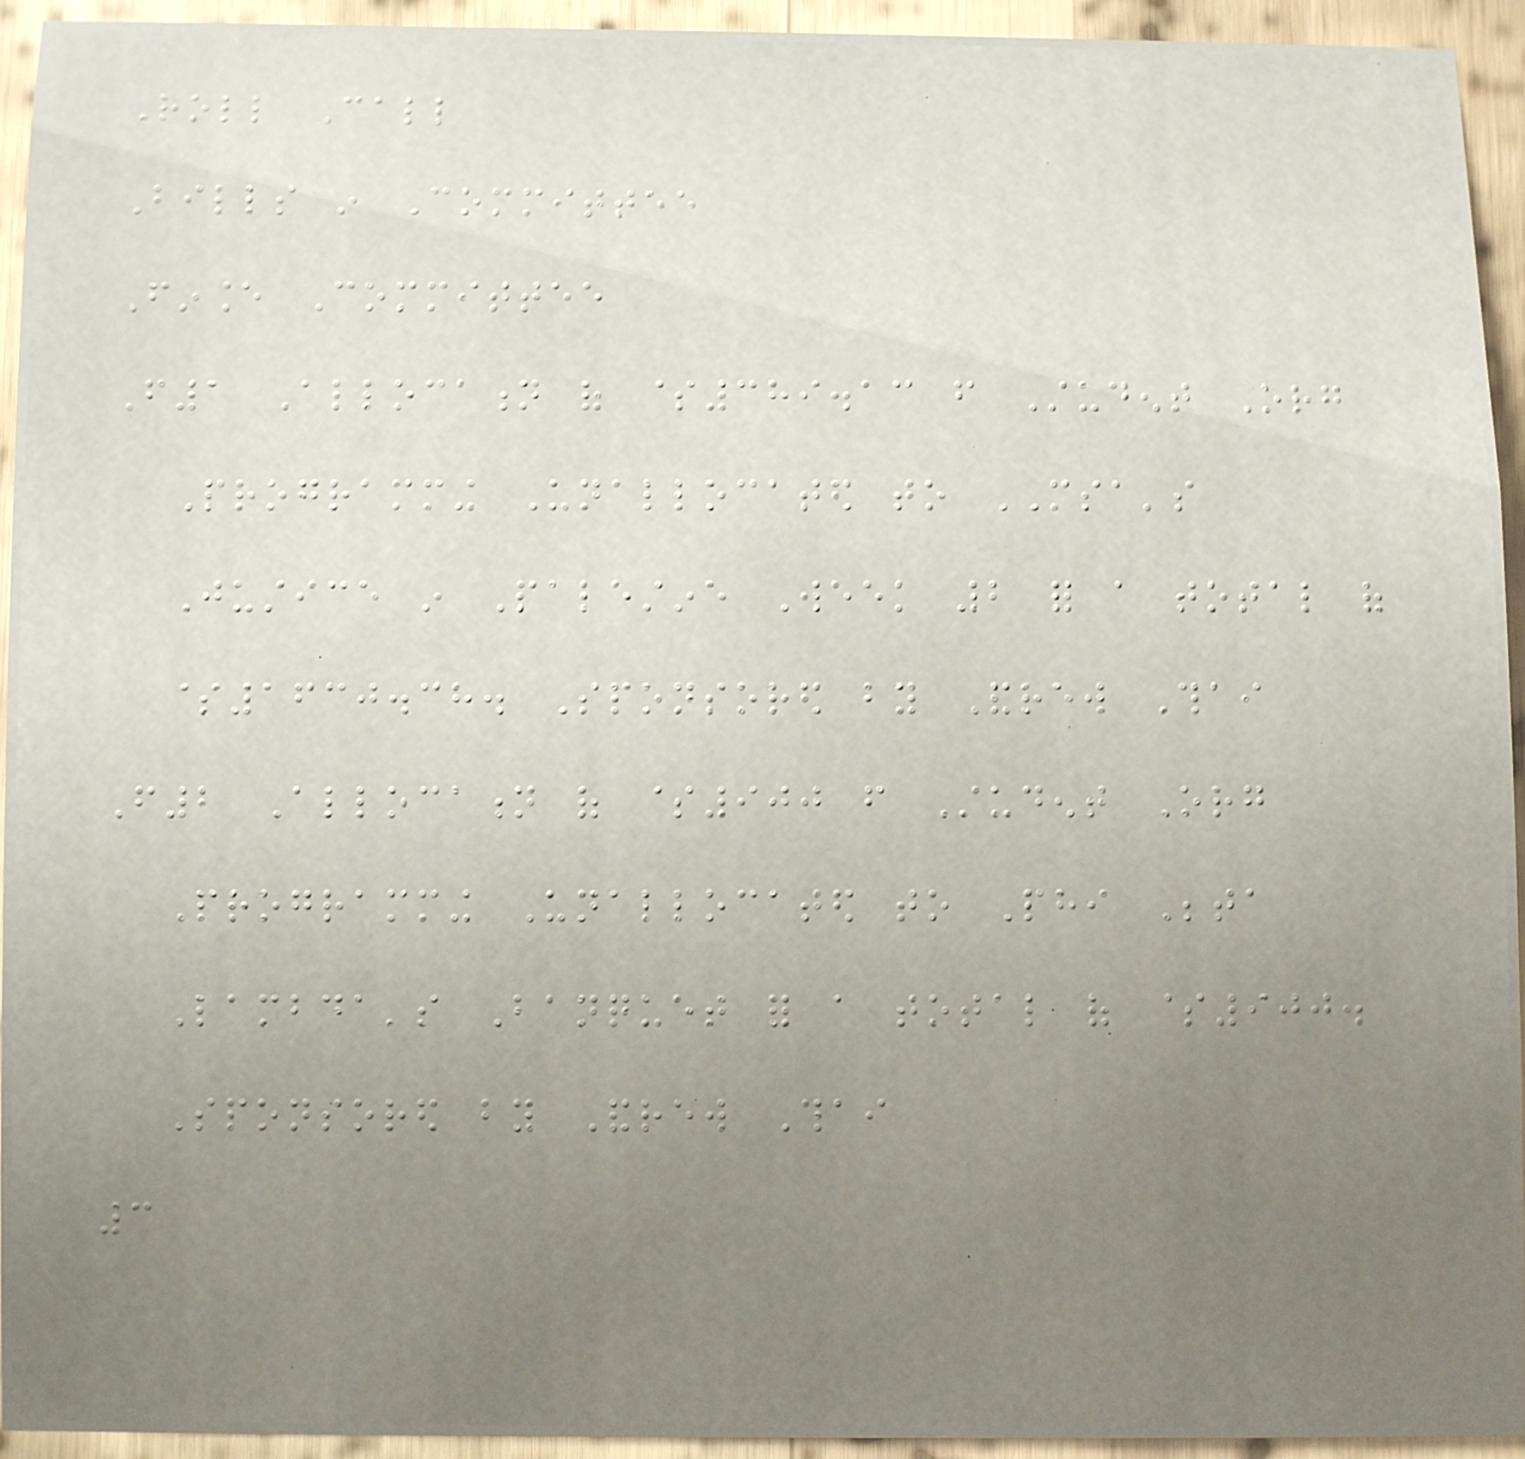Roll Call
Bills in Committee
Finance Committee
F1 Allocation of $389.13 from Student Org
Programming Unallocated to MSA's
Justice in Palestine Week 2 for a total of
$1630.38. Sponsored by Andrew Thai
F2 Allocation of $900 from Student Org
Programming Unallocated to Phi Beta
Lambda's Banquet for a total of $900.
Sponsored by Andrew Thai
3
